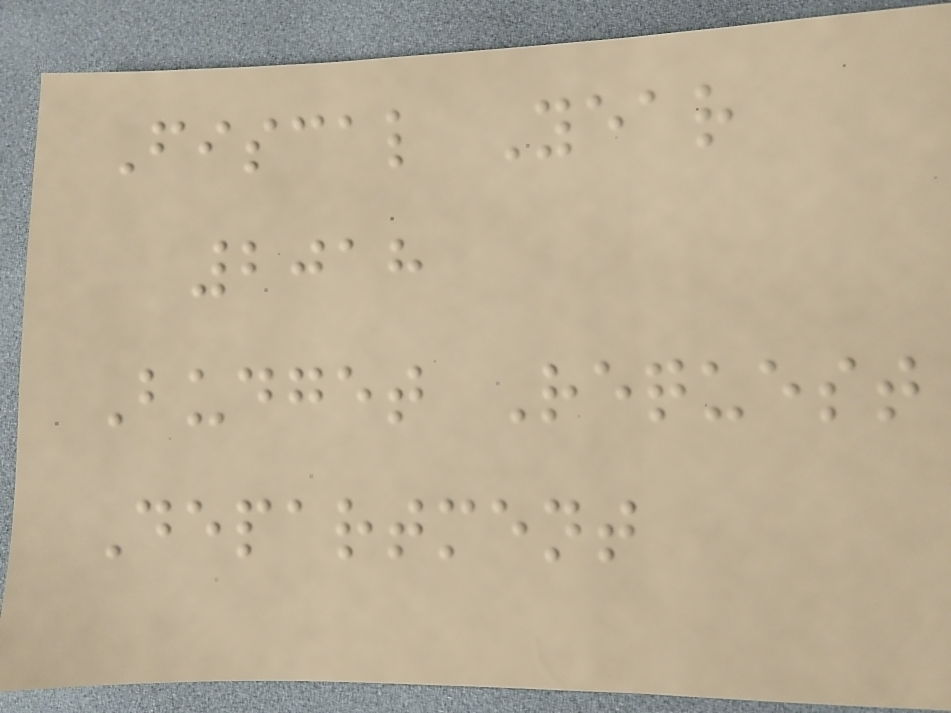Fiscal Year
2018
Budget Request
Department
